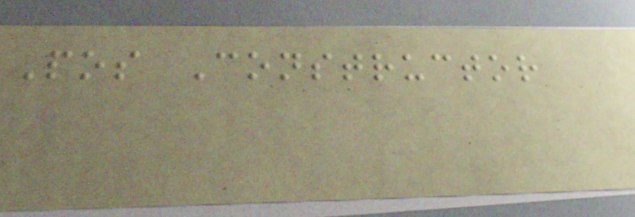Pos Constructor
